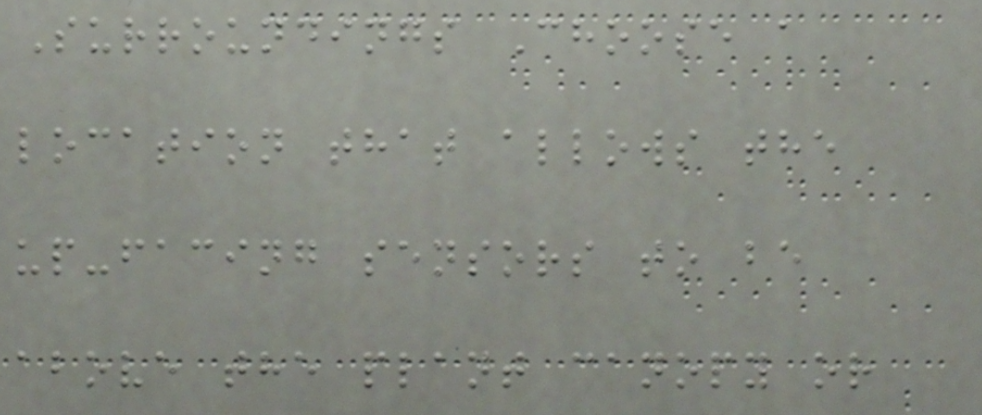Surroundings Choose a
location that allows the
up-facing sensors to be
above the plant canopy or
